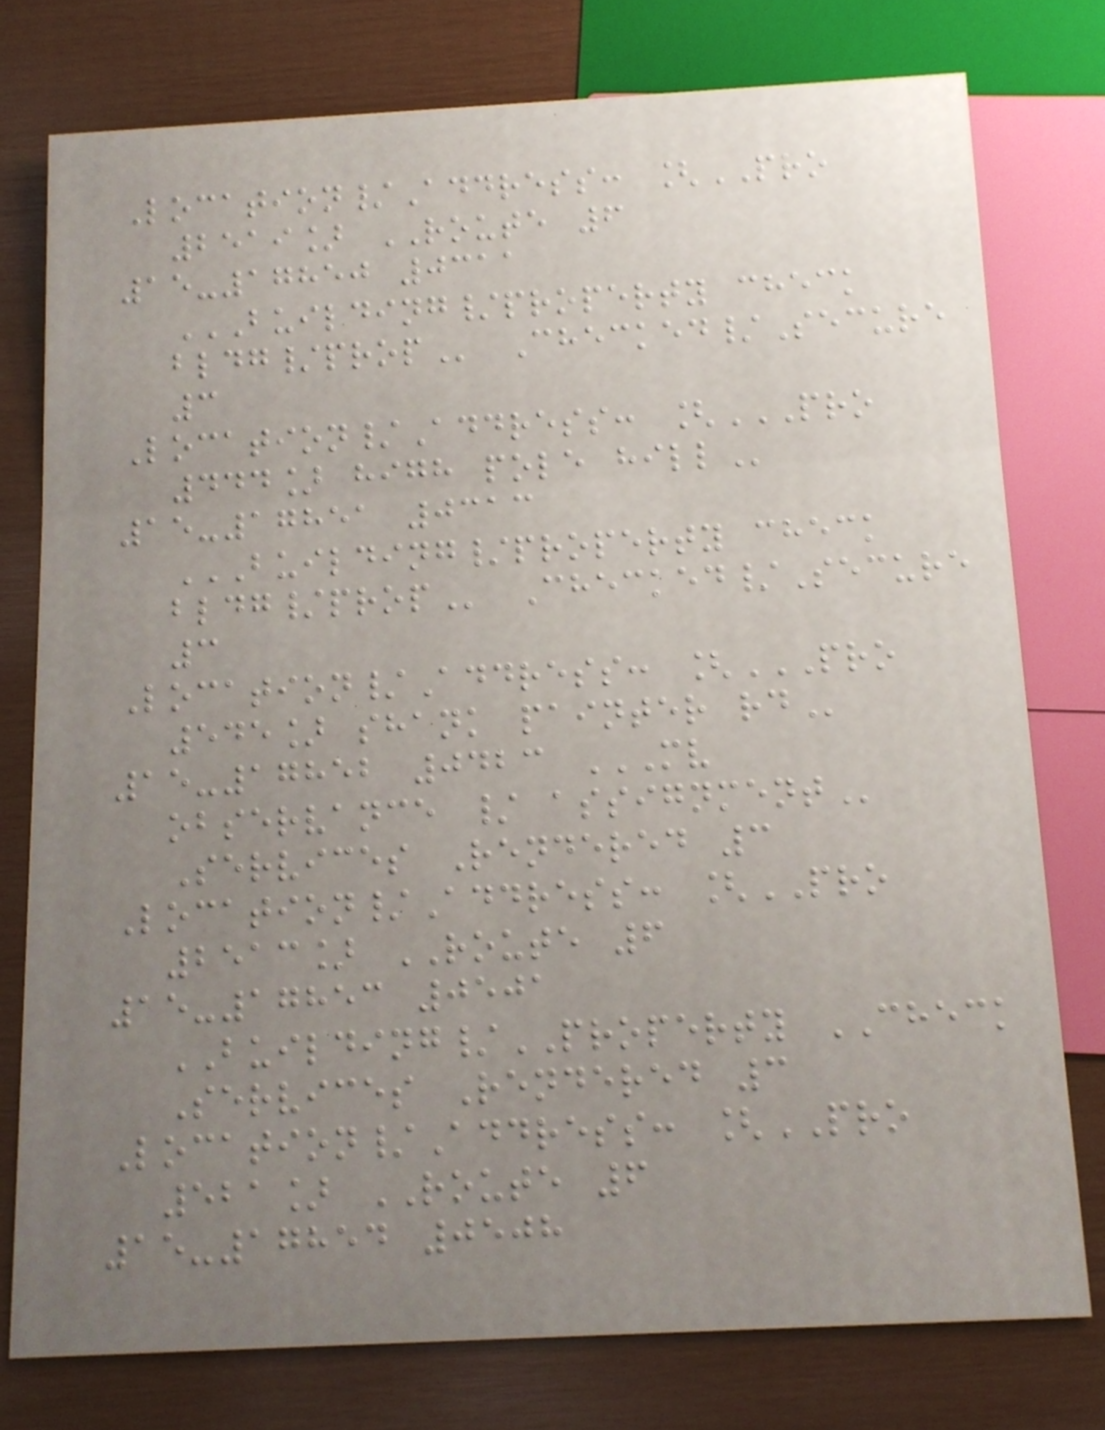Location/Address: [PRO
2519] ROUTE 6
15-17850 0311
BUILDING/PROPERTY CHECK
BLDG/PROP Checked/Secure
3
Location/Address: [PRO
444] HIGH POLE HILL
15-17851 0313
BUILDING/PROPERTY CHECK
BLDG/PROP Checked/Secure
3
Location/Address: [PRO
545] SHANK PAINTER RD
15-17852 0423 MV
OBSERVANCE / ASSIGNMENT
Services Rendered 3
Location/Address: [PRO
2513] ROUTE 6
15-17853 0501
BUILDING/PROPERTY CHECK
Services Rendered 3
Location/Address: [PRO
521] ROUTE 6
15-17854 0508
